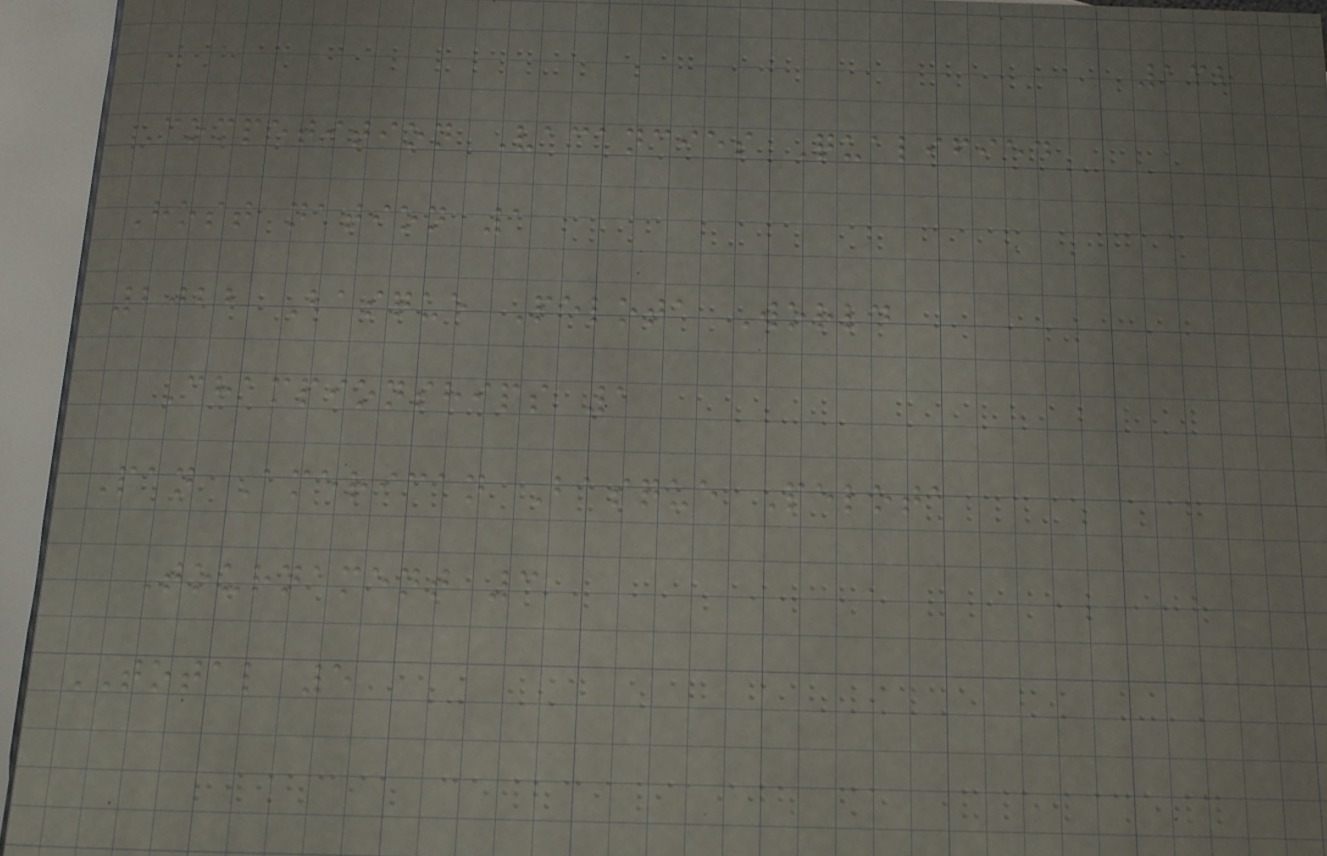138
Competition Vacancies Qualified
Host nation 1
2022 Basque Pelota World
Championships 1
Pan American Basque Pelota
Tournament 3
TOTAL 5
